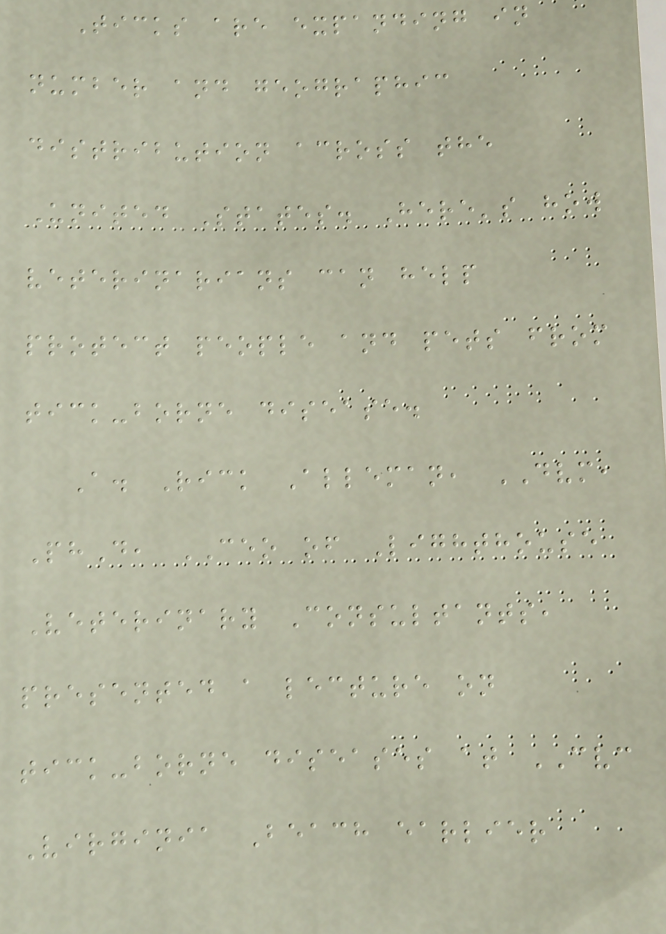Ticks are expanding in
number and geographic
distribution across the
United States. Here's how
veterinarians can help
protect people and pets from
tick-borne disease.
A. Rick Alleman, DVM,
PhD, CEO of Lighthouse
Veterinary Consultants,
presented a lecture on
tick-borne diseases at CVC
Virginia Beach earlier
